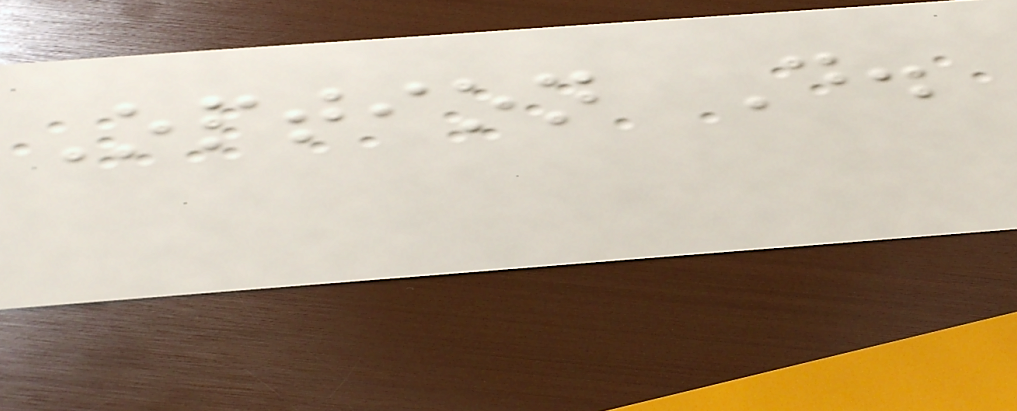Option D.
